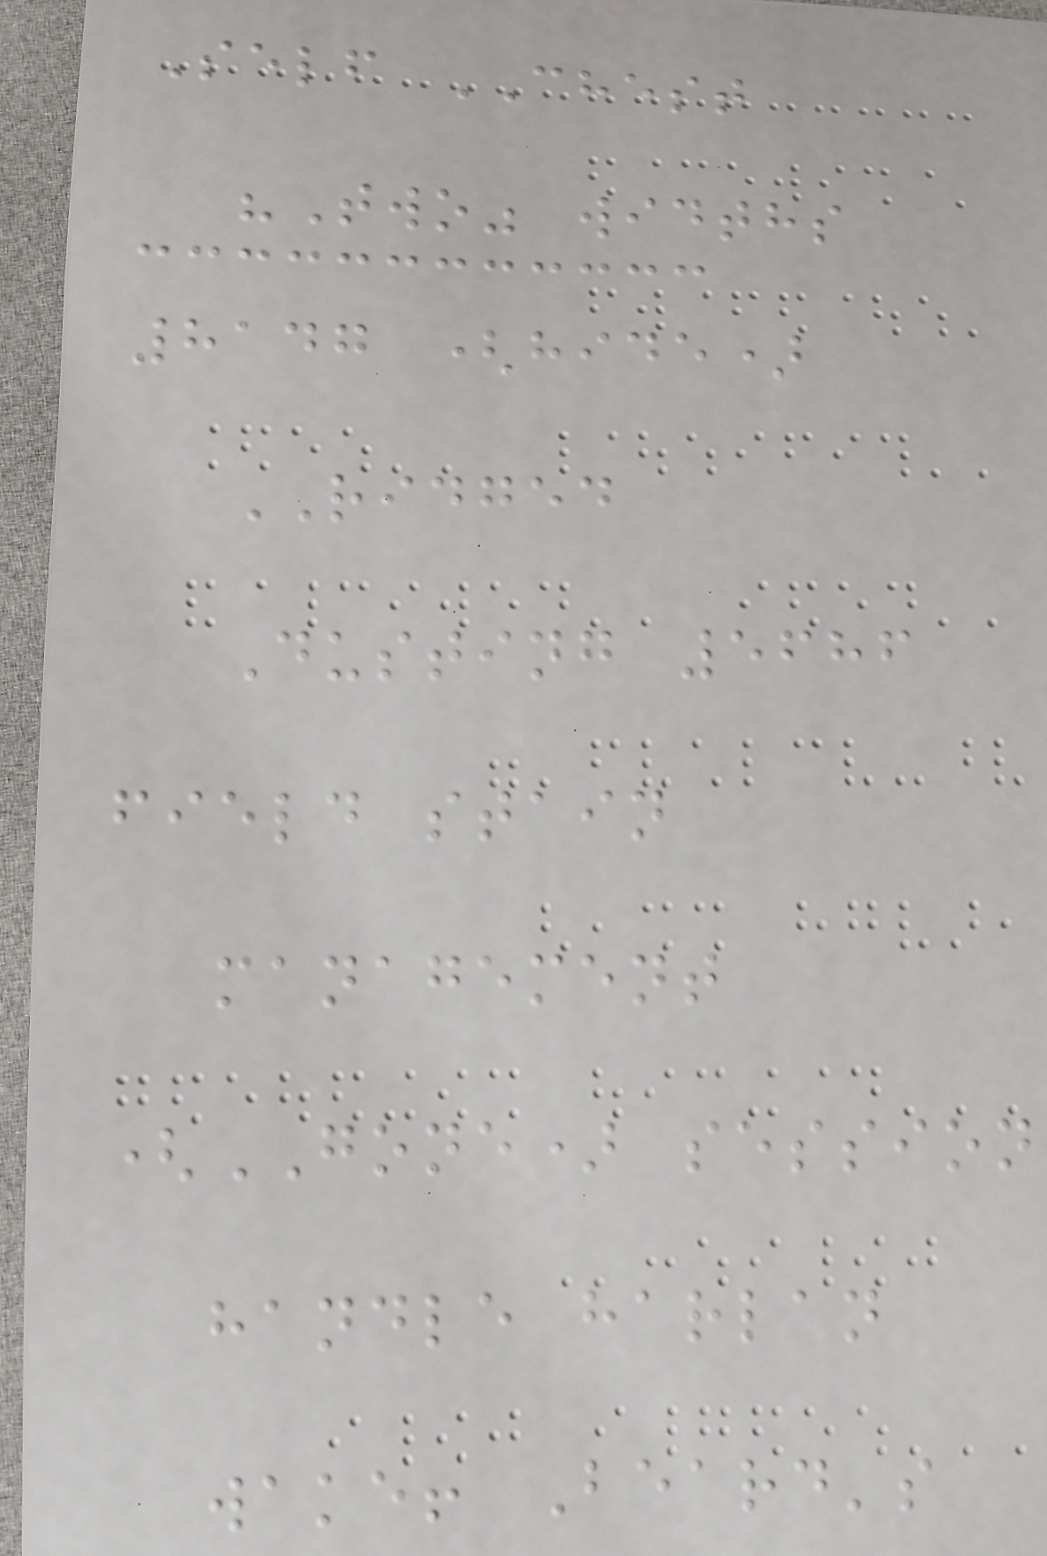Self CHEST
"Two" widths
8147 (hide)
RIDGED
Dusting 5686
field stain
management
(GONE) session
handle harlan
wake! Beard's
